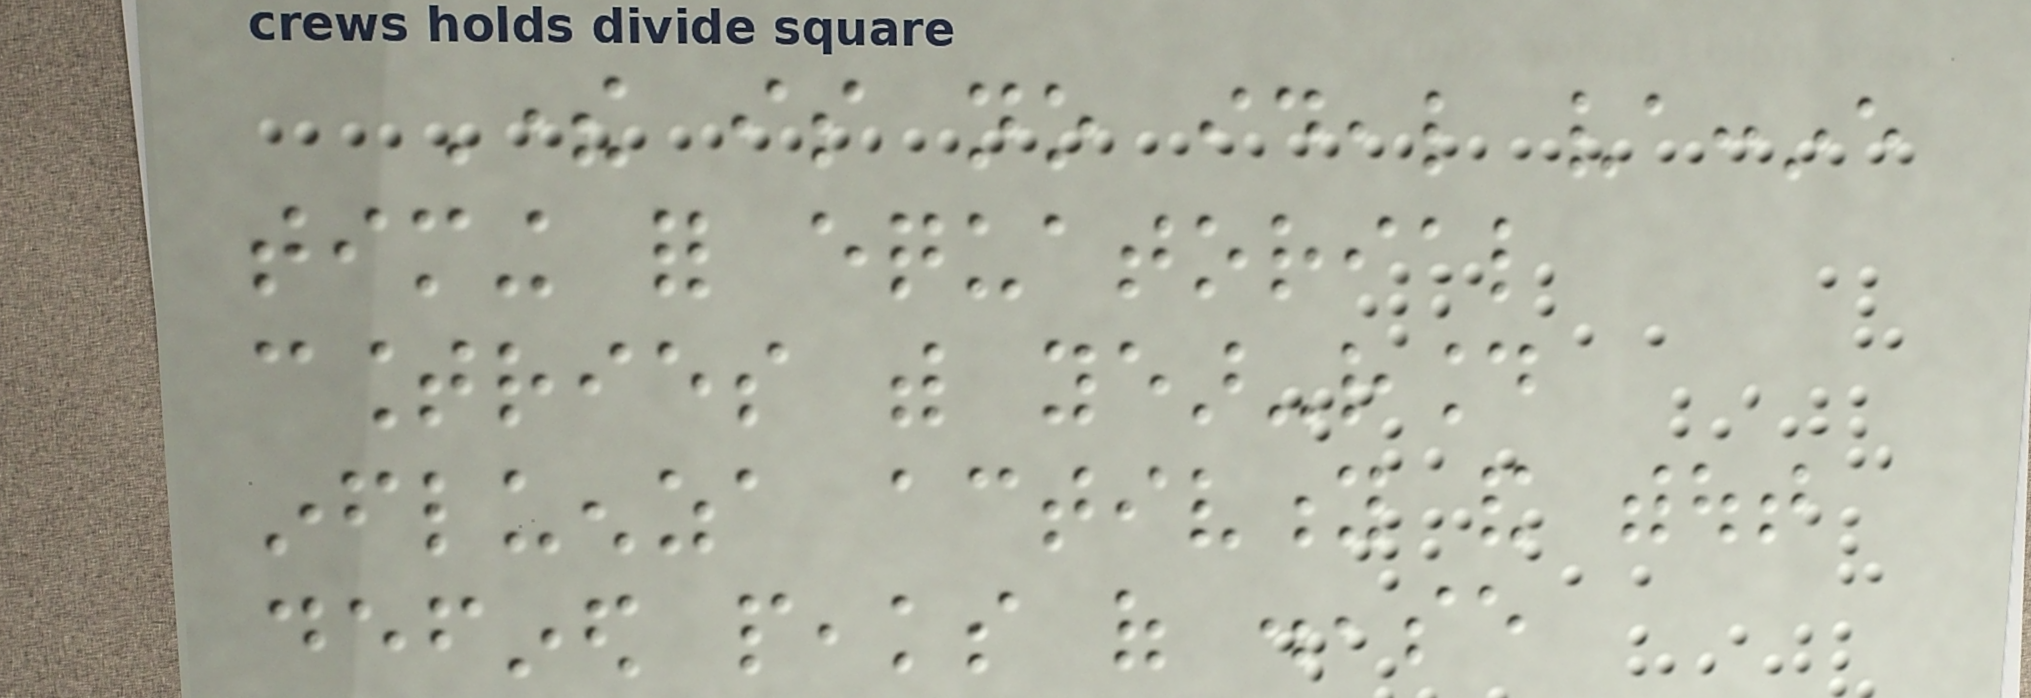There is no ideal vaccine
timing for equatorial
countries with year-round
influenza activity and without
defined peaks of disease
